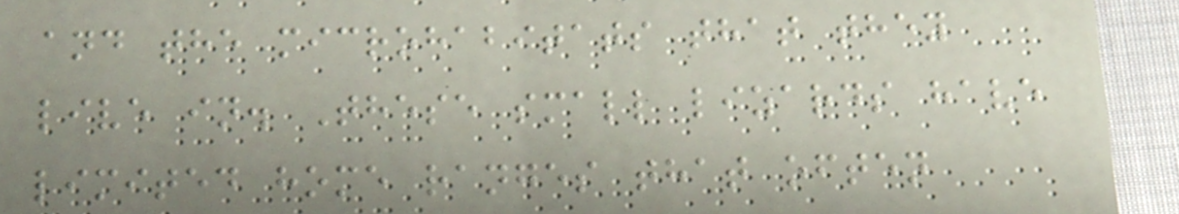and the microhabitats that they
live in. These small lizards have
limited home ranges that often
